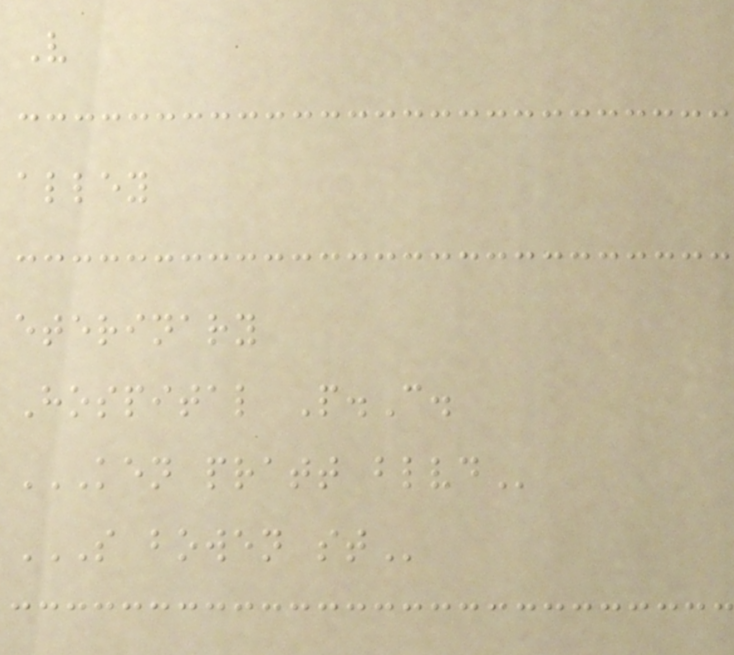V
alley
eterinary
Hospital P.C.
KEN PRATT BLVD
S BOWEN ST
